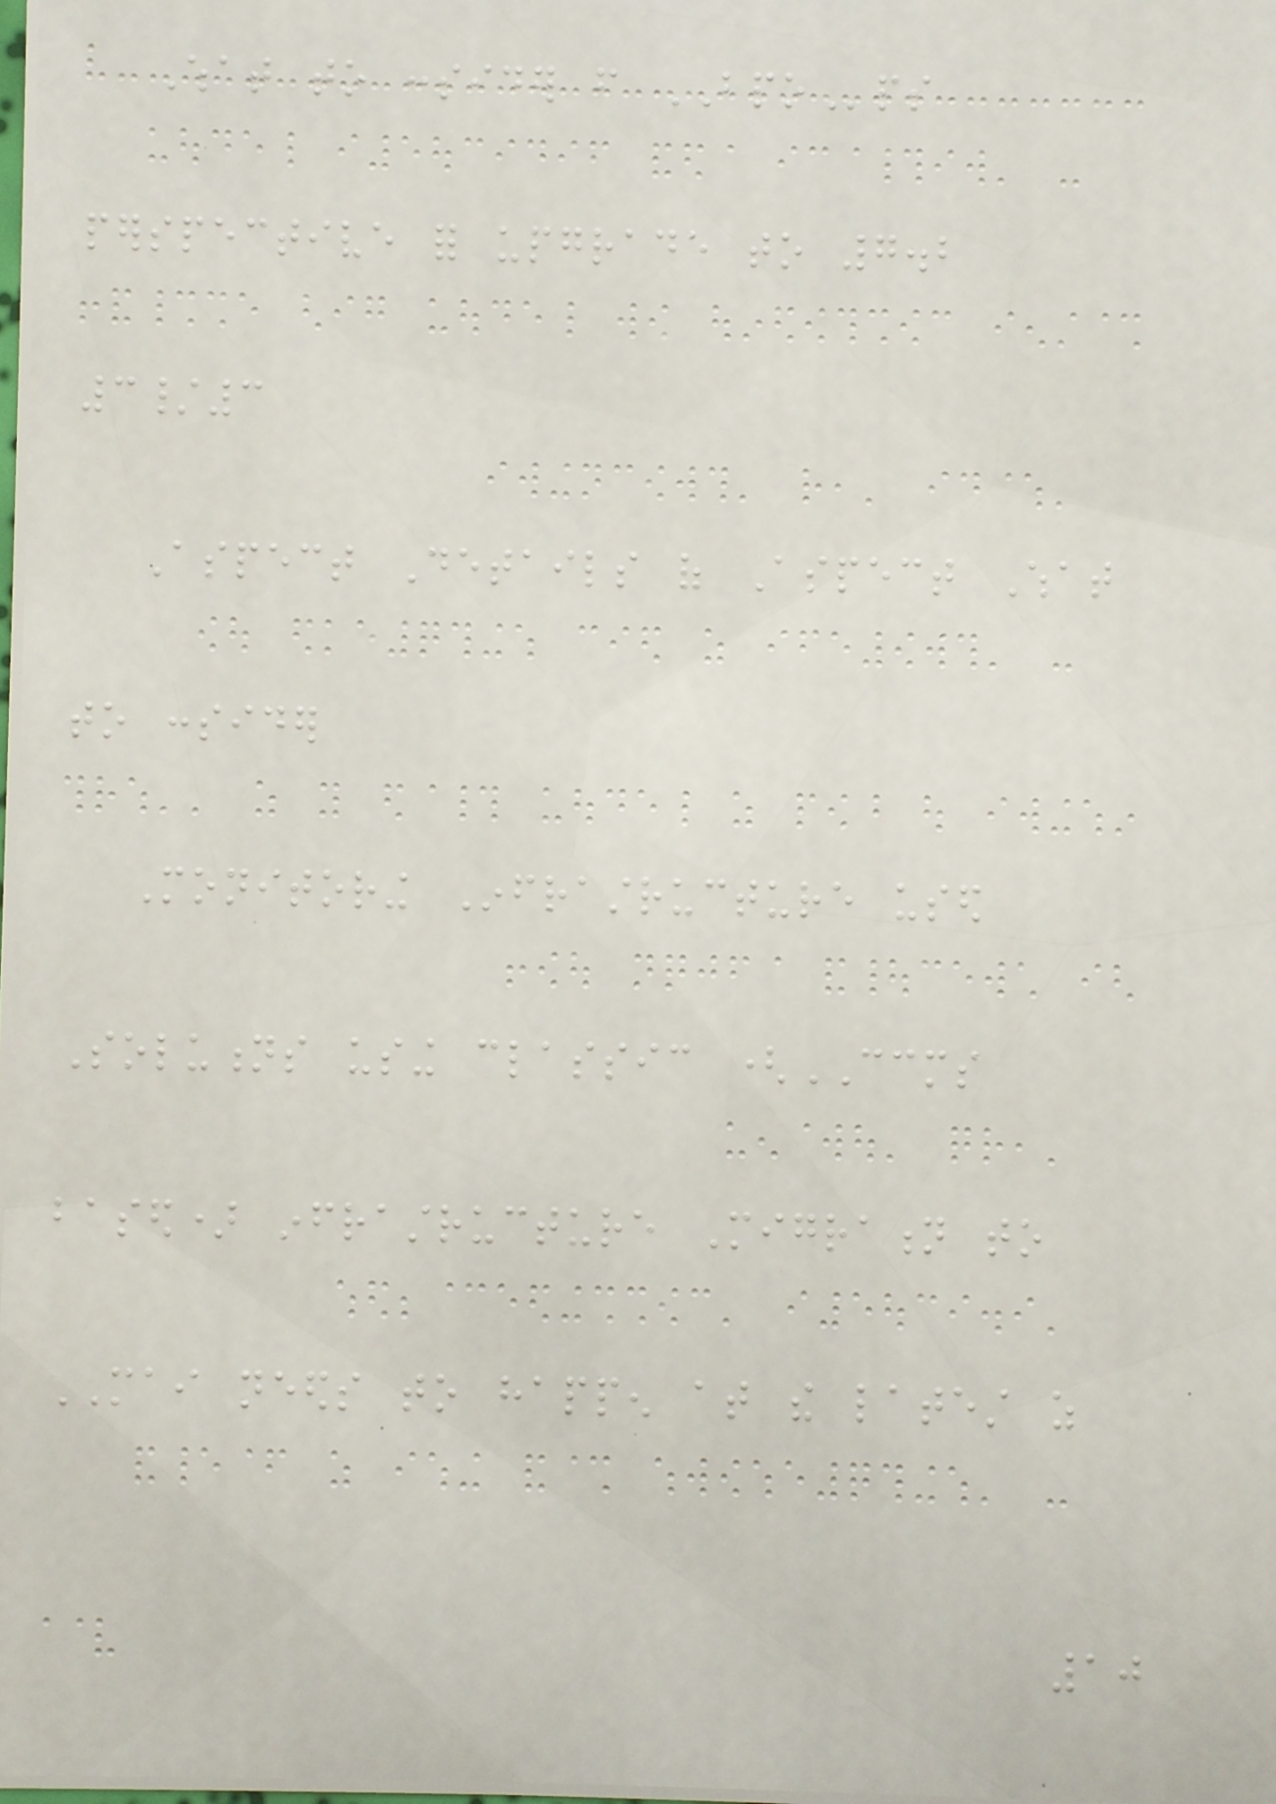What to consider from BPOps
perspective for upgrade to 7.2
3/3
Aspect Details of Aspect What
to consider
Monitoring Infrastructure used
Solutions using classic (CCMS
based) infrastructure Migration to
MAI needs to happen at the latest as
10
